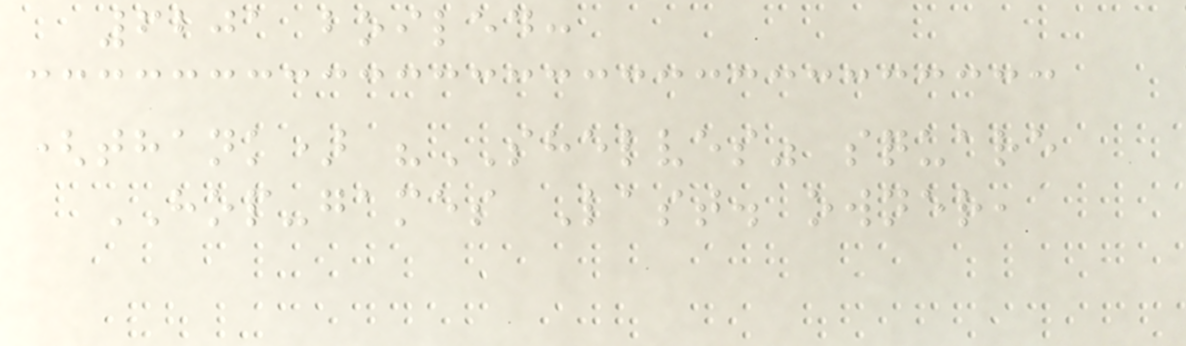6201 boiled:
(thank) "SHELVES" square
HOP-games Last. owner,
